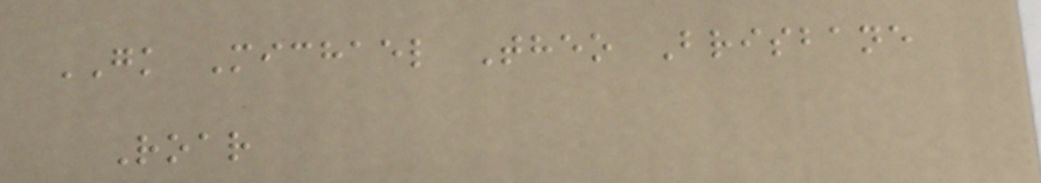GK Michael Theo Brisbane
Roar
